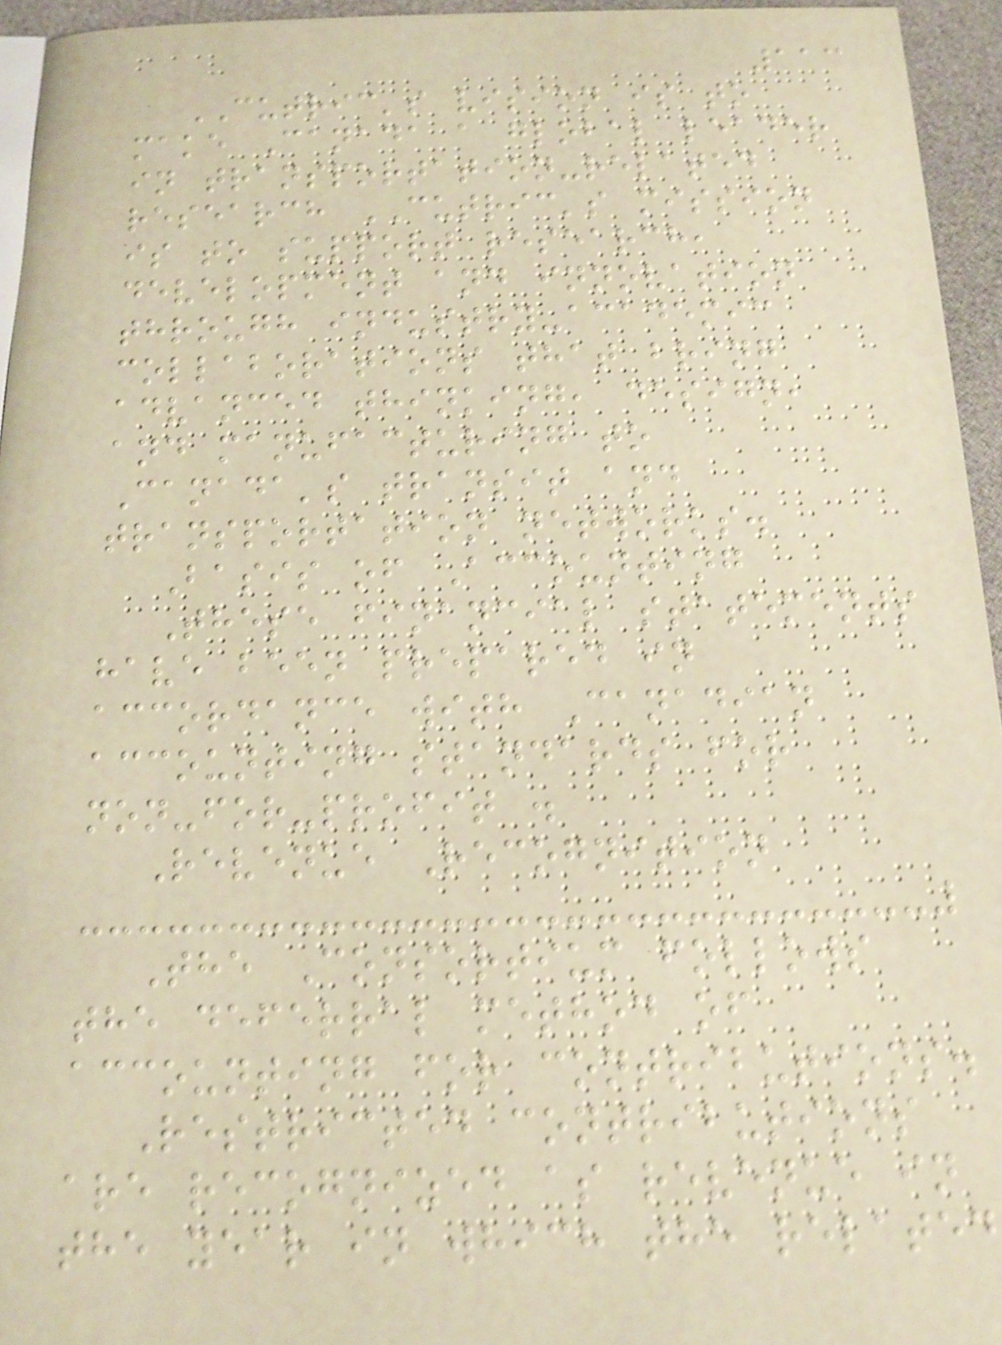113
CUTRIC's vision is to
make Canada a global leader
in transportation-related
research CUTRIC's mission
is to support research,
development and innovation
through industry-academic
collaborations that bring
advanced thinking, design,
and manufacturing to
Canada's transit and
transportation networks.
Basis of Accounting
These financial statements
have been prepared in
accordance with Canadian
accounting standards for
non-for-profit .
Revenue Recognition
The Consortium follows
the deferral method of
accounting for contributions.
Restricted contributions
are recognized as revenue in
the year in which the related
